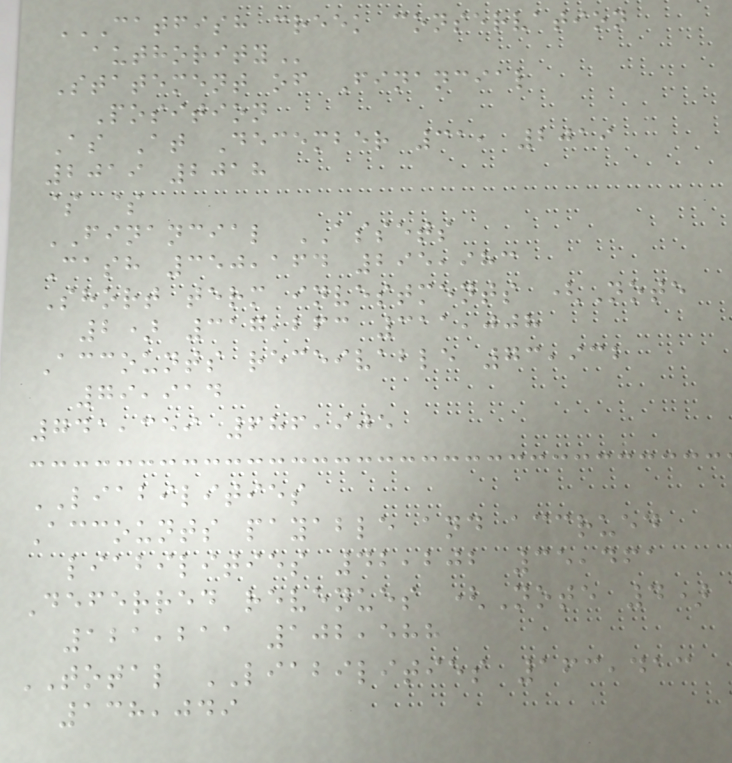CATFISH CREEK CONSERVATION
AUTHORITY
Statement of Financial
Position
As At December 31, 2019
2019 2018
$ $
FINANCIAL ASSETS
Cash 350,164 295,983
Short term investments (Note
2) 317,263 311,008
Accounts receivable 73,932
79,914
741,359 686,905
LIABILITIES
Accounts payable and accrued
liabilities 42,202 35,461
Deferred revenues (Note 4)
121,211 102,588
TOTAL LIABILITIES 163,413
138,049
